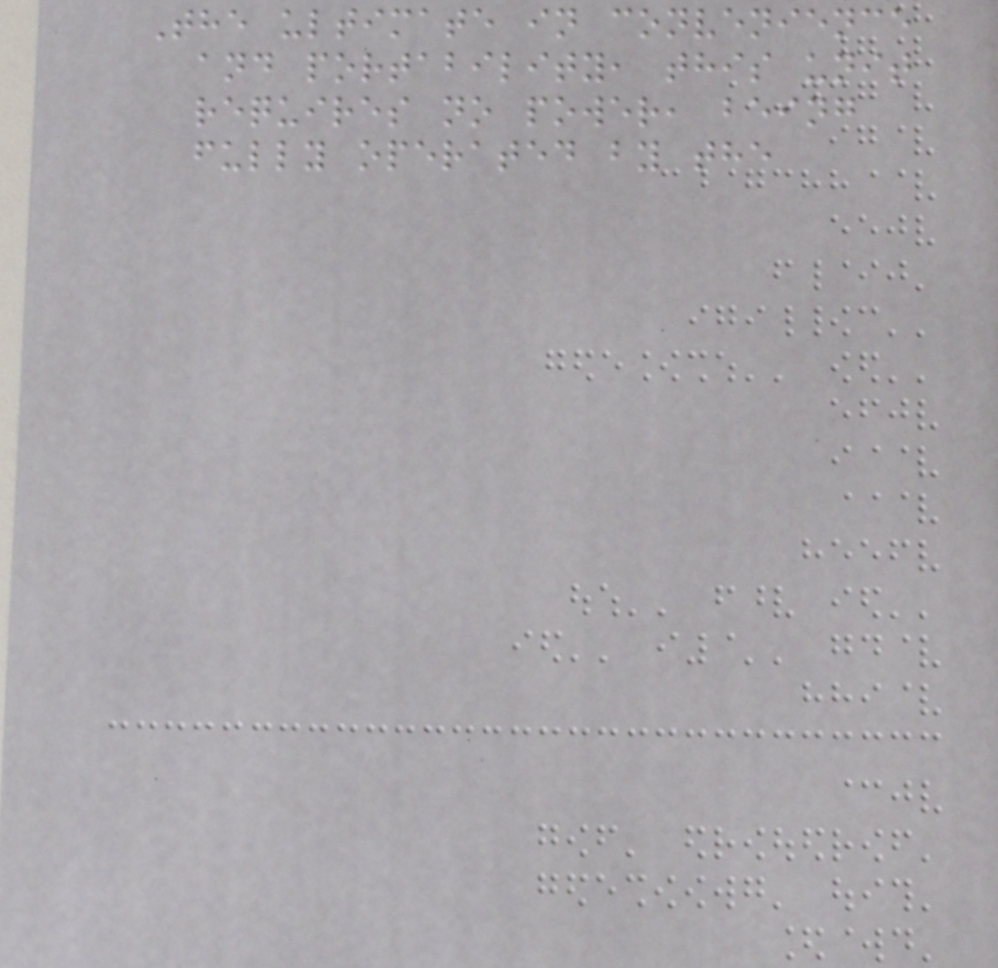The ultimate in convenience
and portability, this unit
requires no power, being
fully operated by the
